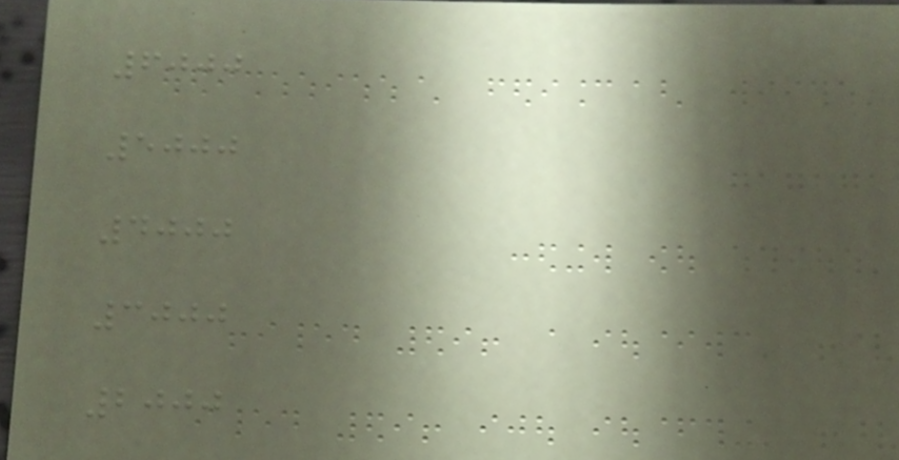6000
5000
4000
3000
2000
